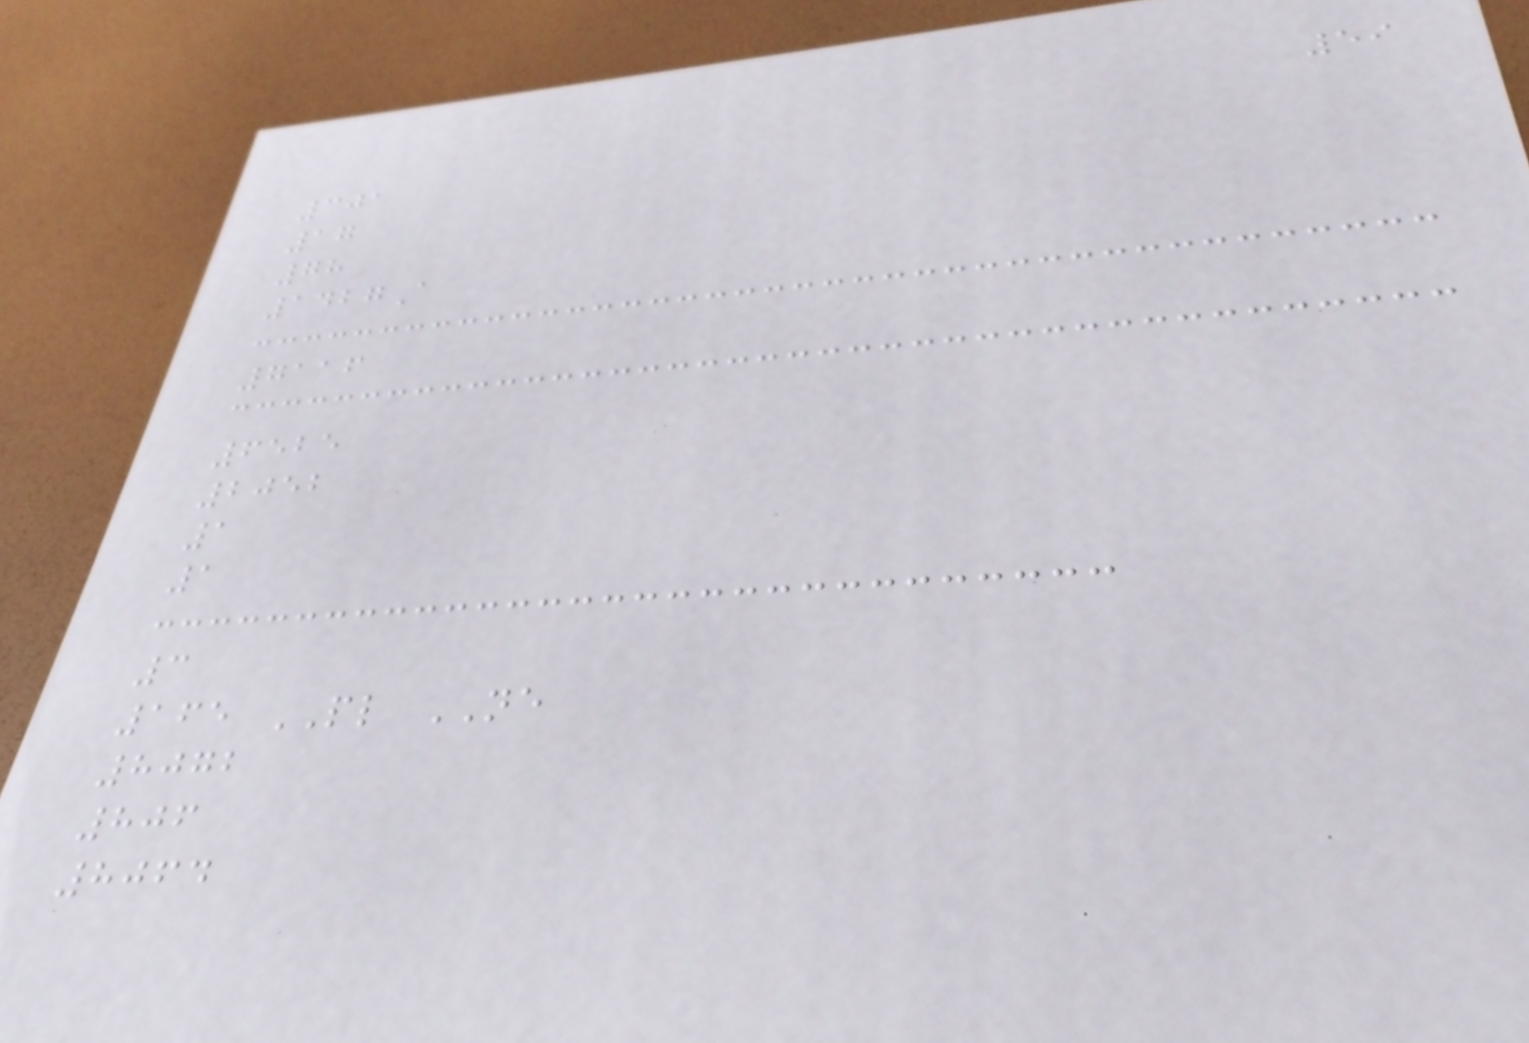59
301
17
78
1427A
7116
6525
2052
1
1
3
165 PL NE
8072
806
8064
